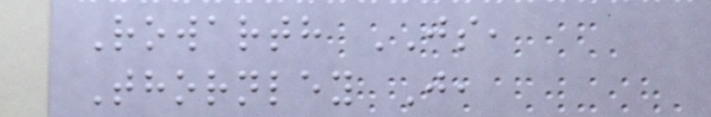Rowarth JS,
Thornley J,
